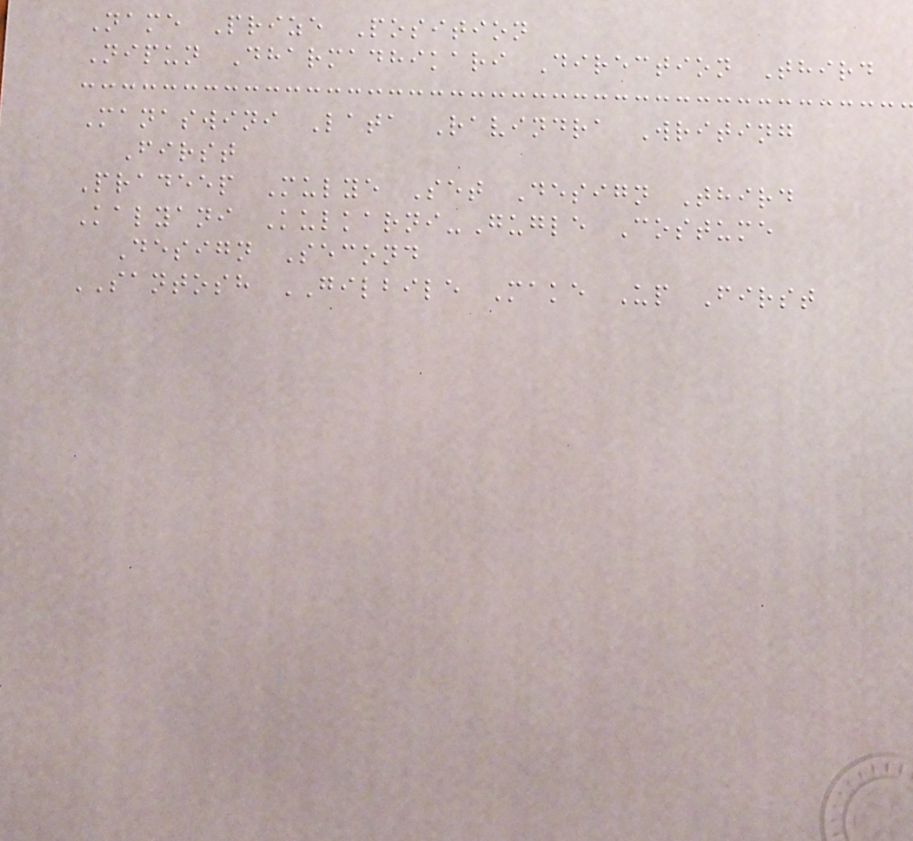Name Prize Position
Nipun Dharmadhikari Direction Third
Manaswini Lata Ravindra Writing
First
Pradeep Mulye Set Design Third
Kalyani Kulkarni-Gugle Costume
Design Second
SANTOSH GILBILE Make Up First
